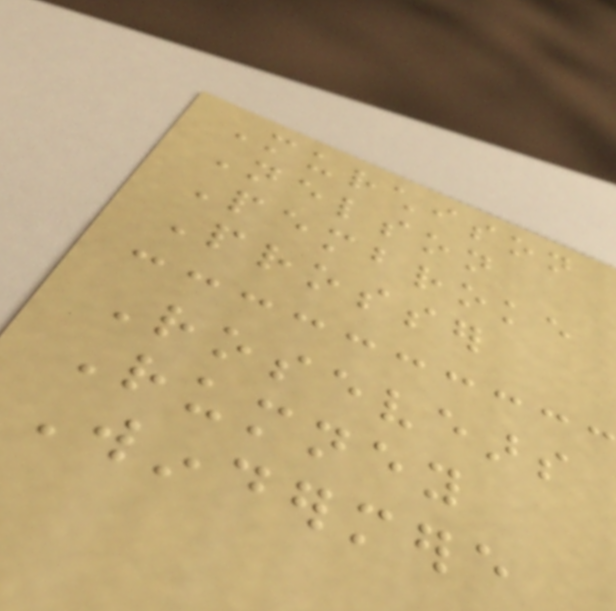Murchison
Nelson
Pembroke
Prosser
Rosevears
Rumney
Windermere
